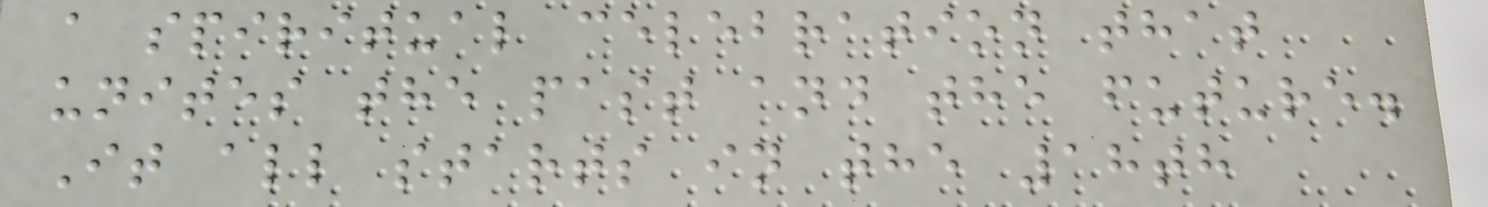a spiritual celebration that
unites the past and the future.
It all starts in the 18th
